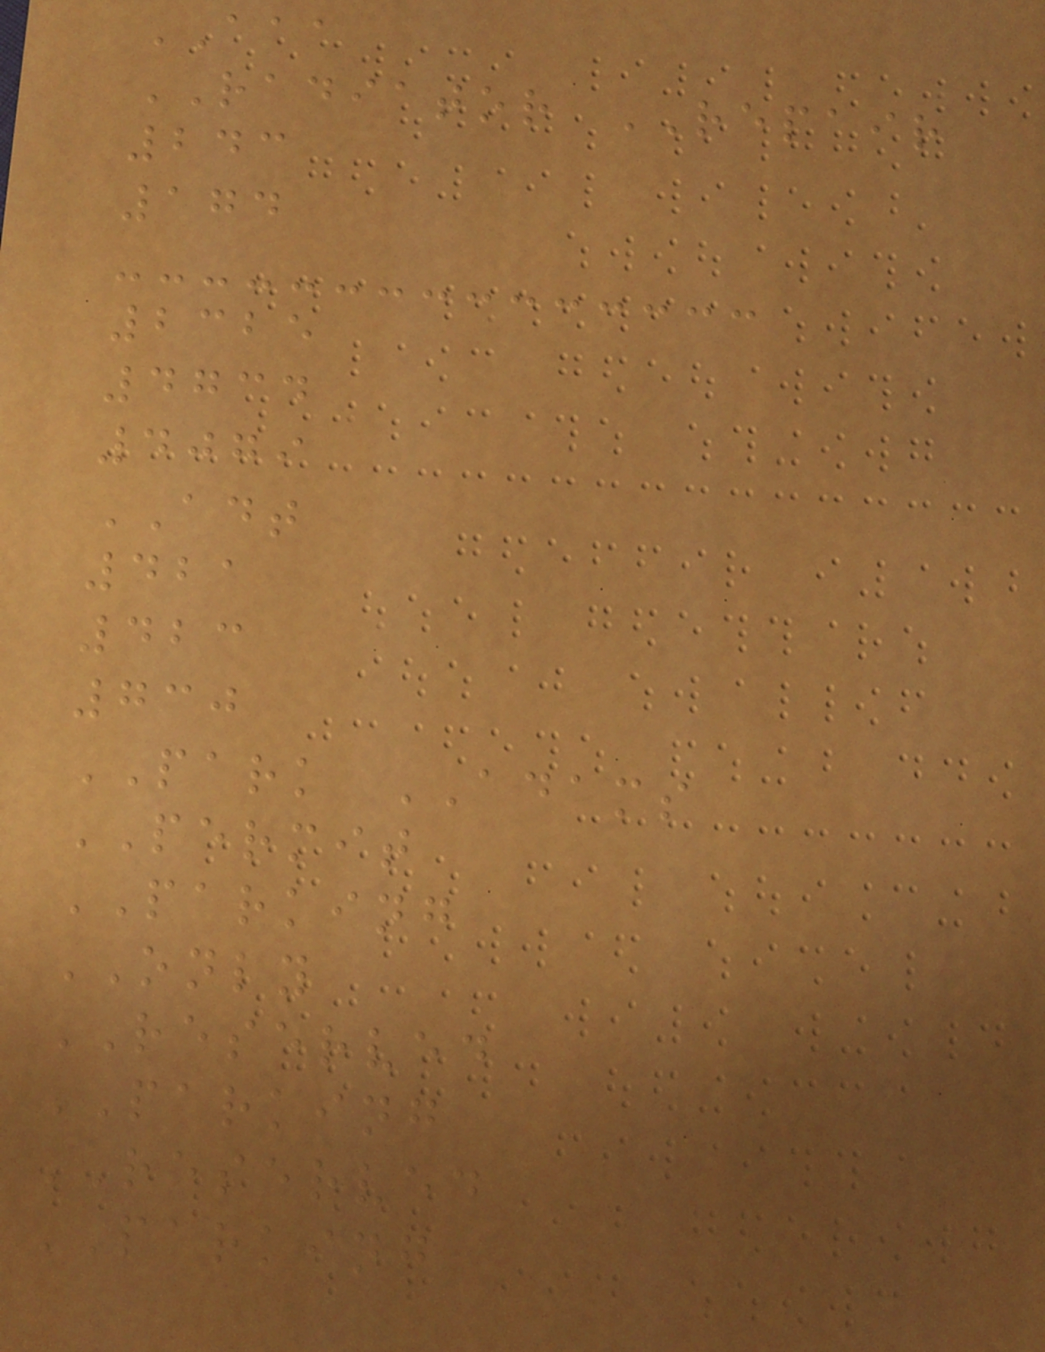AAA
RADIATOR REPAIR
243
174
2325
4734
4079
ADT
421
423
730
PARK ADAMS
PERMIT
PARKING
ONLY
RESERVED
PARKING
RESERVED
PARKING
